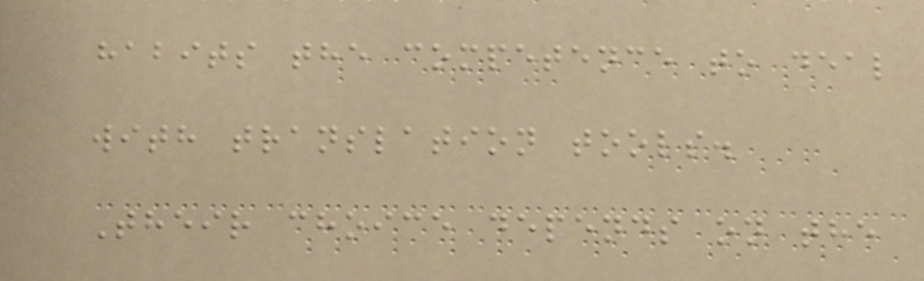habits the competence to deal
with translation tools.
Their choice depends on the
